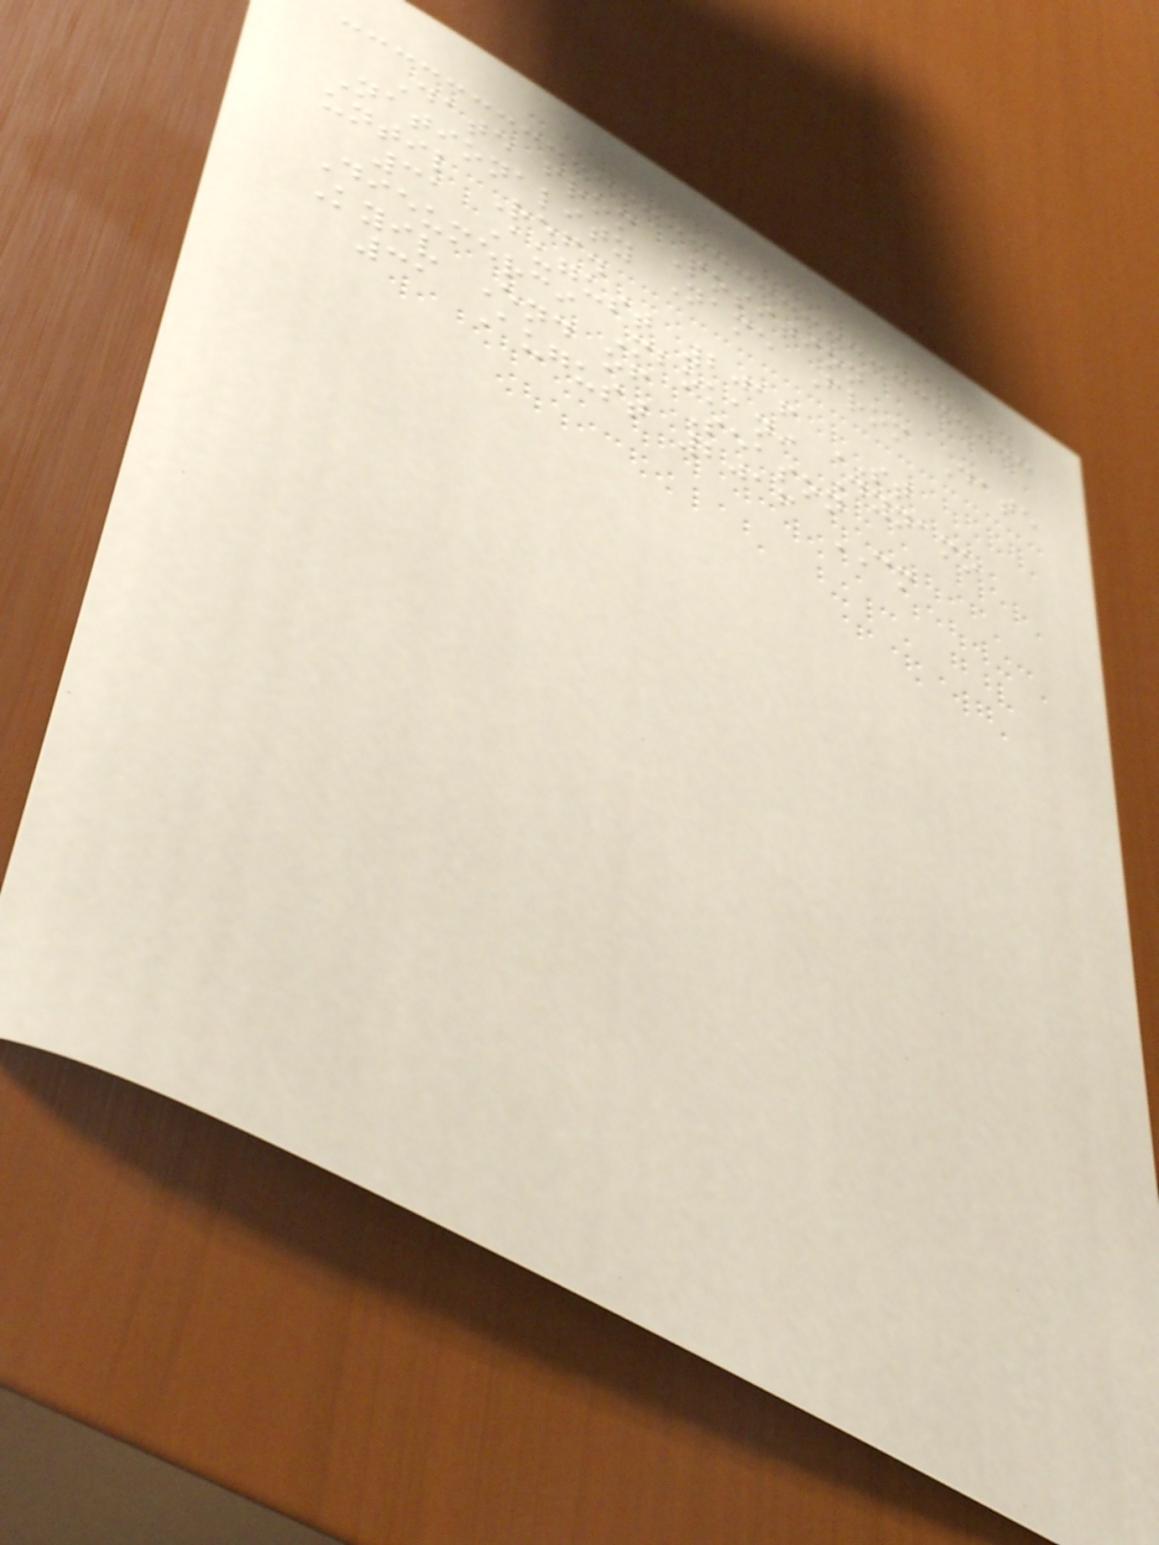Date from Position
Nationality Name From Date
until Ref.
31 August 2016 ST
Dieumerci Mbokani Dynamo
Kyiv End of Season
31 August 2016 CM
